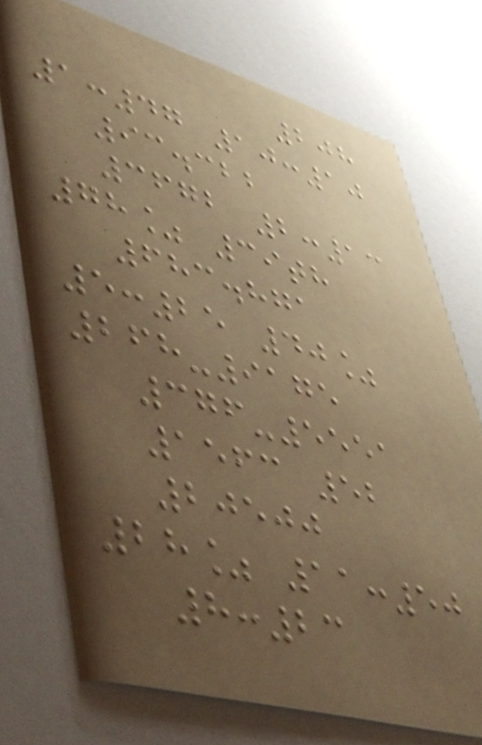208
1:47 10:10
93.322
3672 2:13
78% 39th
683.871
5:25 40%
268-9175
376-5551
1563 52
20500
28% 11:50
8:23
